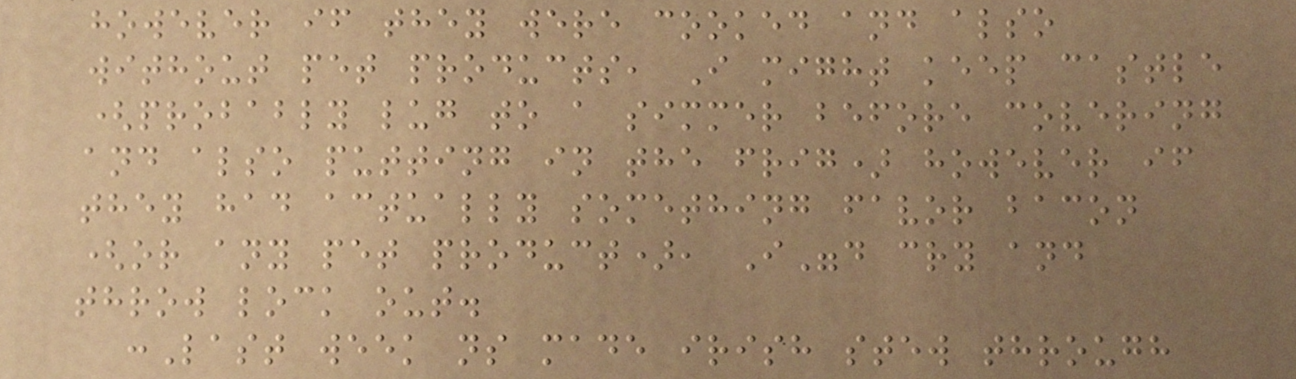however if they were cooked and also
without pet products, I might keep castle
(probably lug to a simmer before covering
and also putting in the frig) however if
they had actually something favor bacon
(or any pet product), I"d cry and
throw lock out.
:Last week ns made irish stew through
